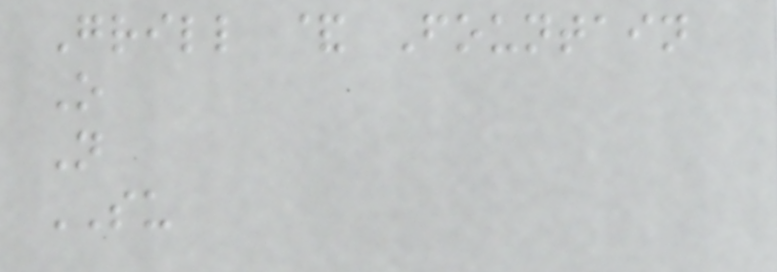Grill & Fountain
O
N
SU
